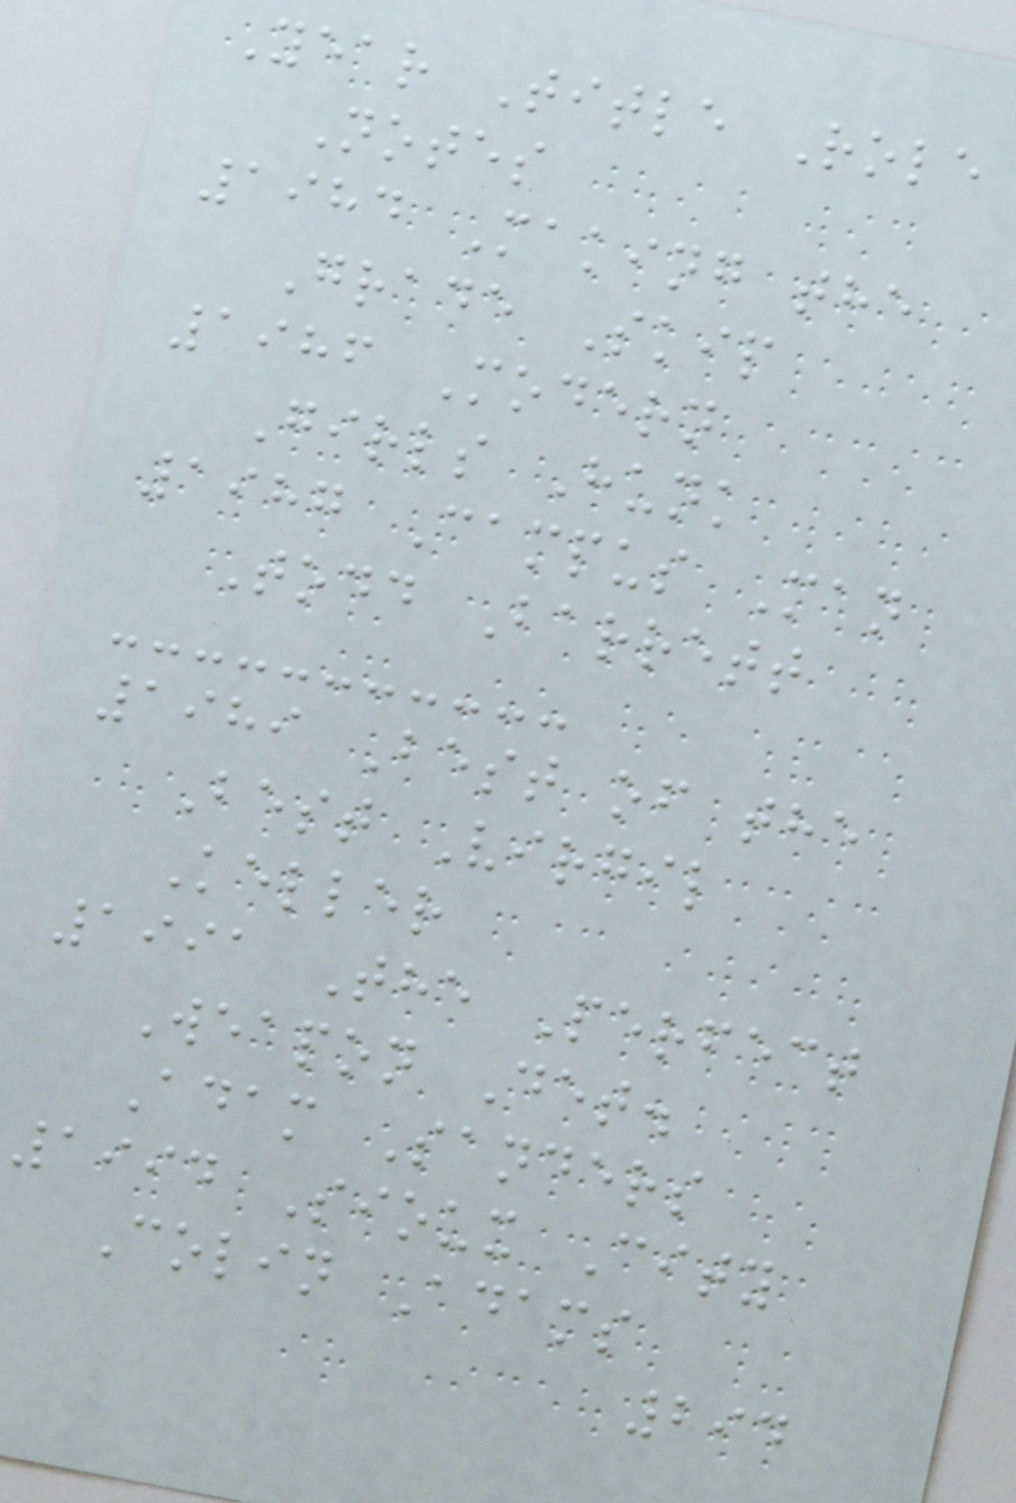Year Title Role
Notes
1984 Making the
Grade Skip
1986 Modern
Girls Hunk
1987 Campus Man
Todd Barrett
1989 Best of the
Best Virgil
Keller
1991 The Perfect
Weapon Det.
Adam Sanders
1994 Sioux City
Colin Adams
294
